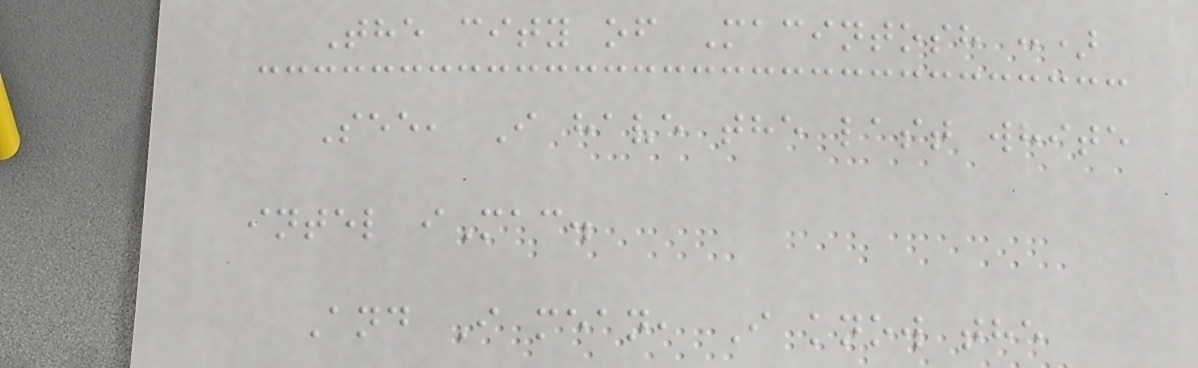The city of Macintosh :)
See, I have the last white
intel iMac.
And I mean, I know the
